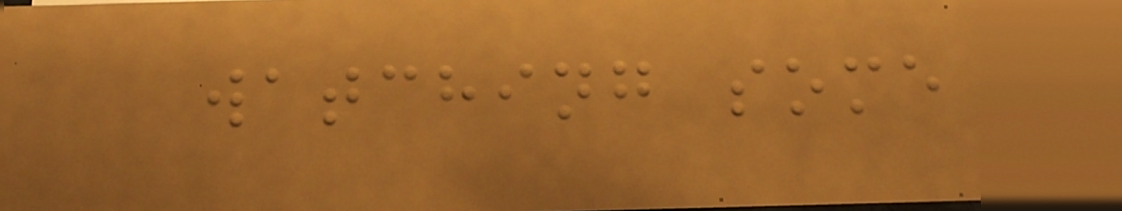watching some
